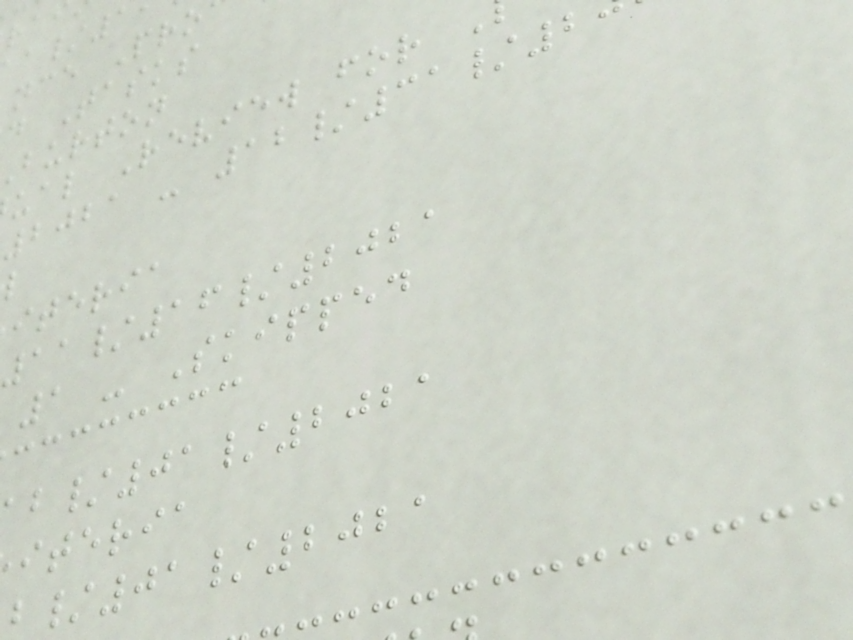nce Pro
d Tasks
burton
ual Review for
2021 - 12/31/2
iteria
11/16/2021
1 - Skipped
/01/2021
iteria
/01/2021
